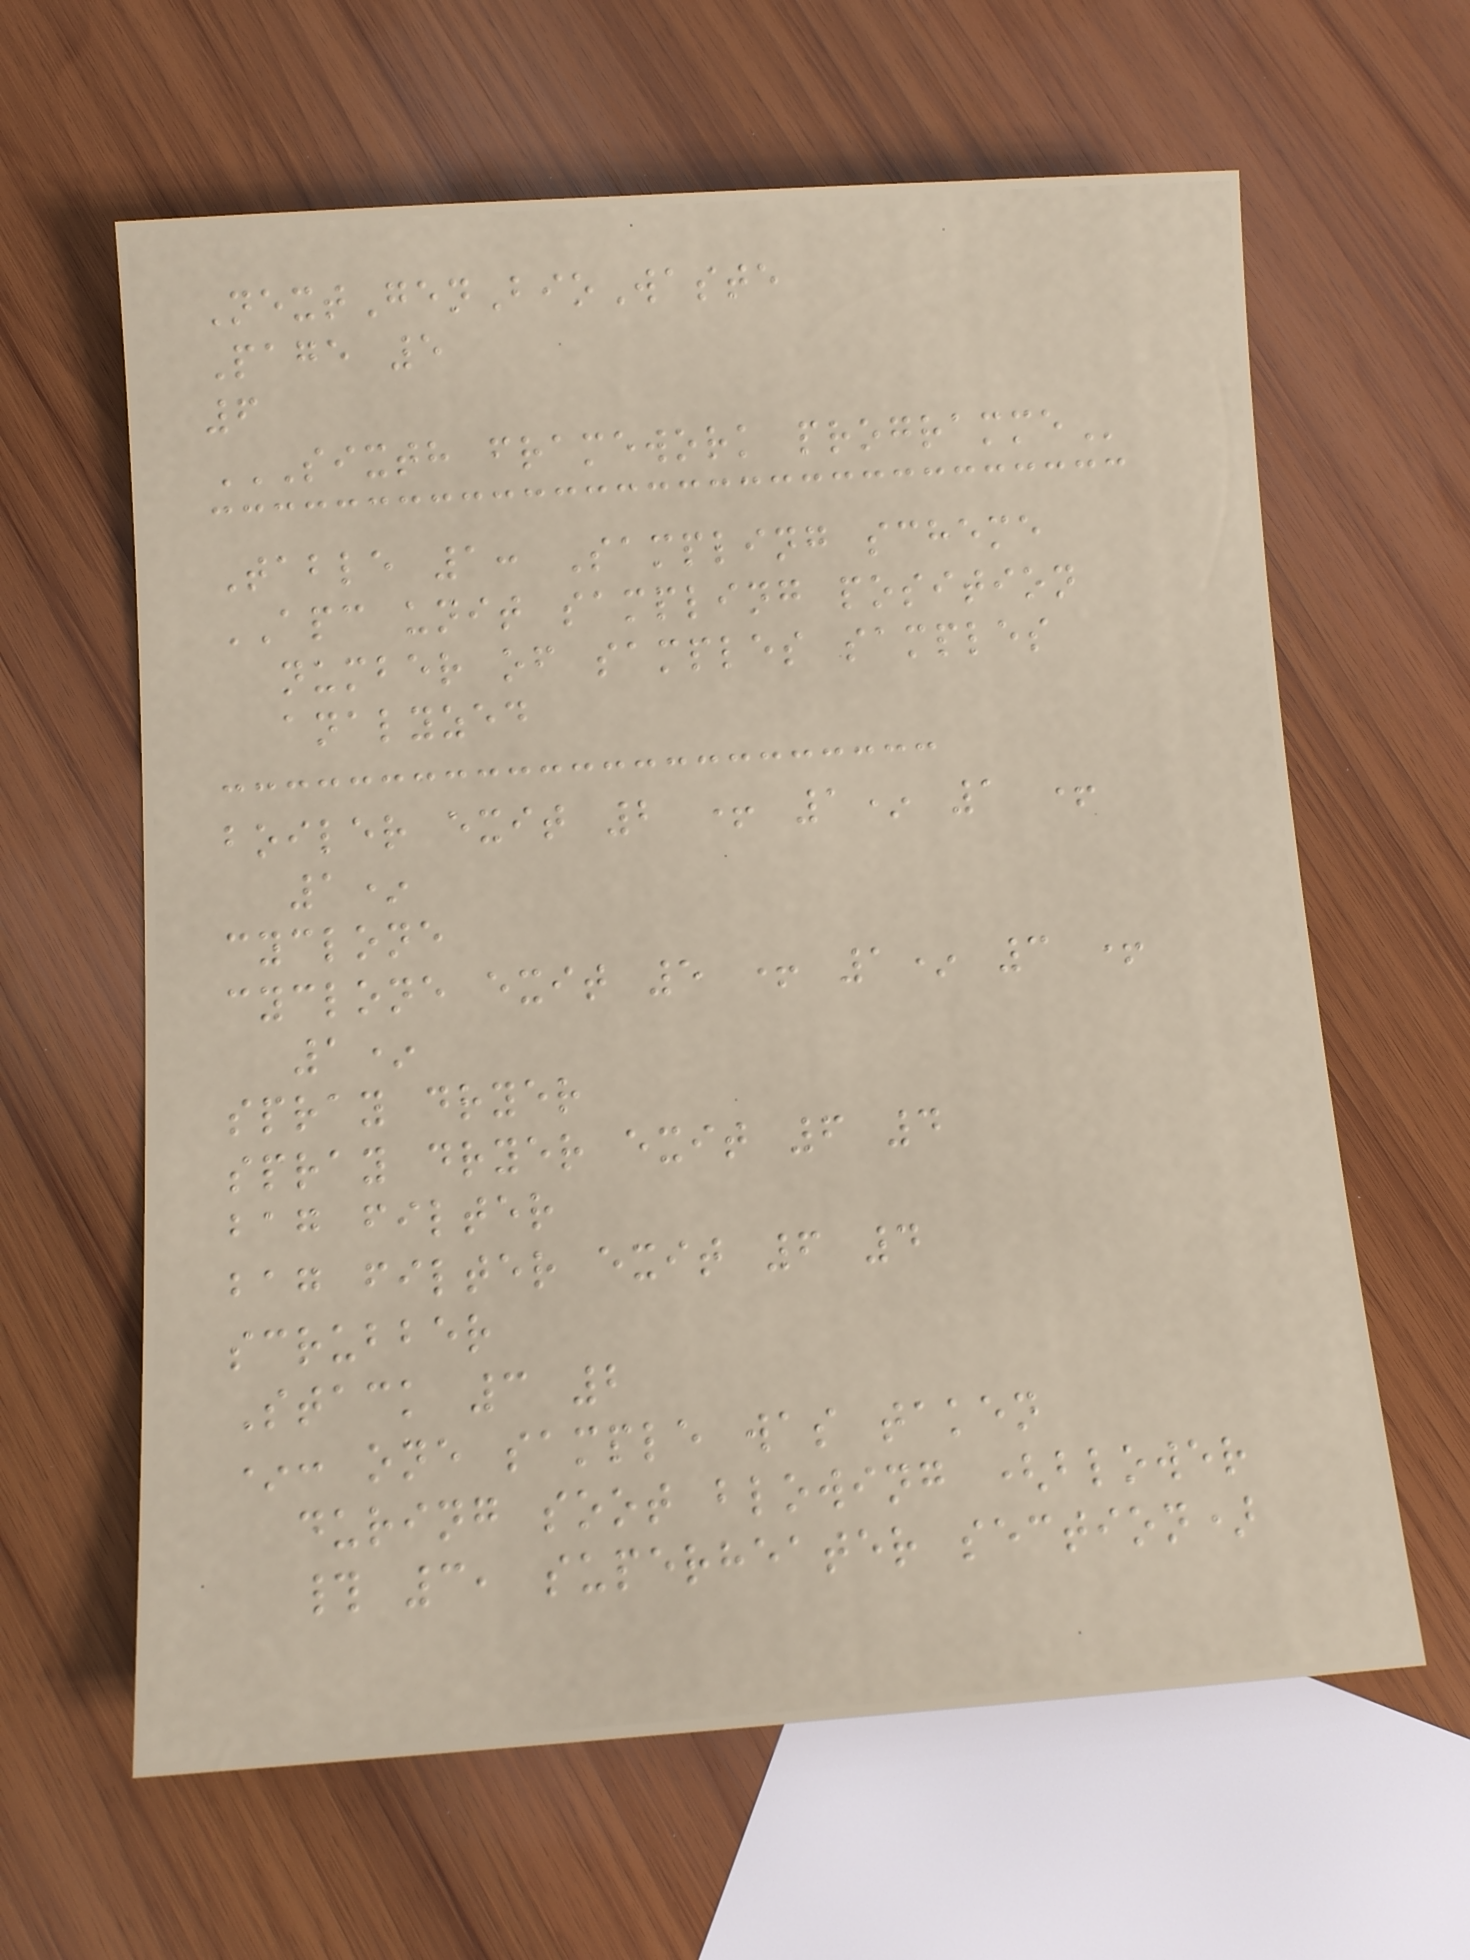NextGenBioWaste
Page 5
6
SIXTH FRAMEWORK PROGRAMME
Table 1: Sampling scheme
APC unit sampling position
number of samples samples
analyzed
boiler exit 2 + 1* 1 +
1*
cyclone
cyclone exit 5 + 1* 3 +
1*
spray dryer
spray dryer exit 6 4
bag filter
bag filter exit 6 4
scrubber
Stack 3 2
*: one sample was taken
during soot blowing (blower
# 3, superheater section)
